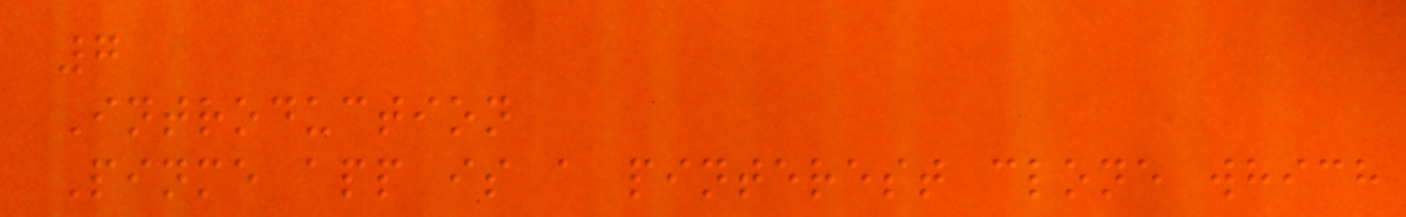7
Introduction
Pinme app is a pinterest clone which
